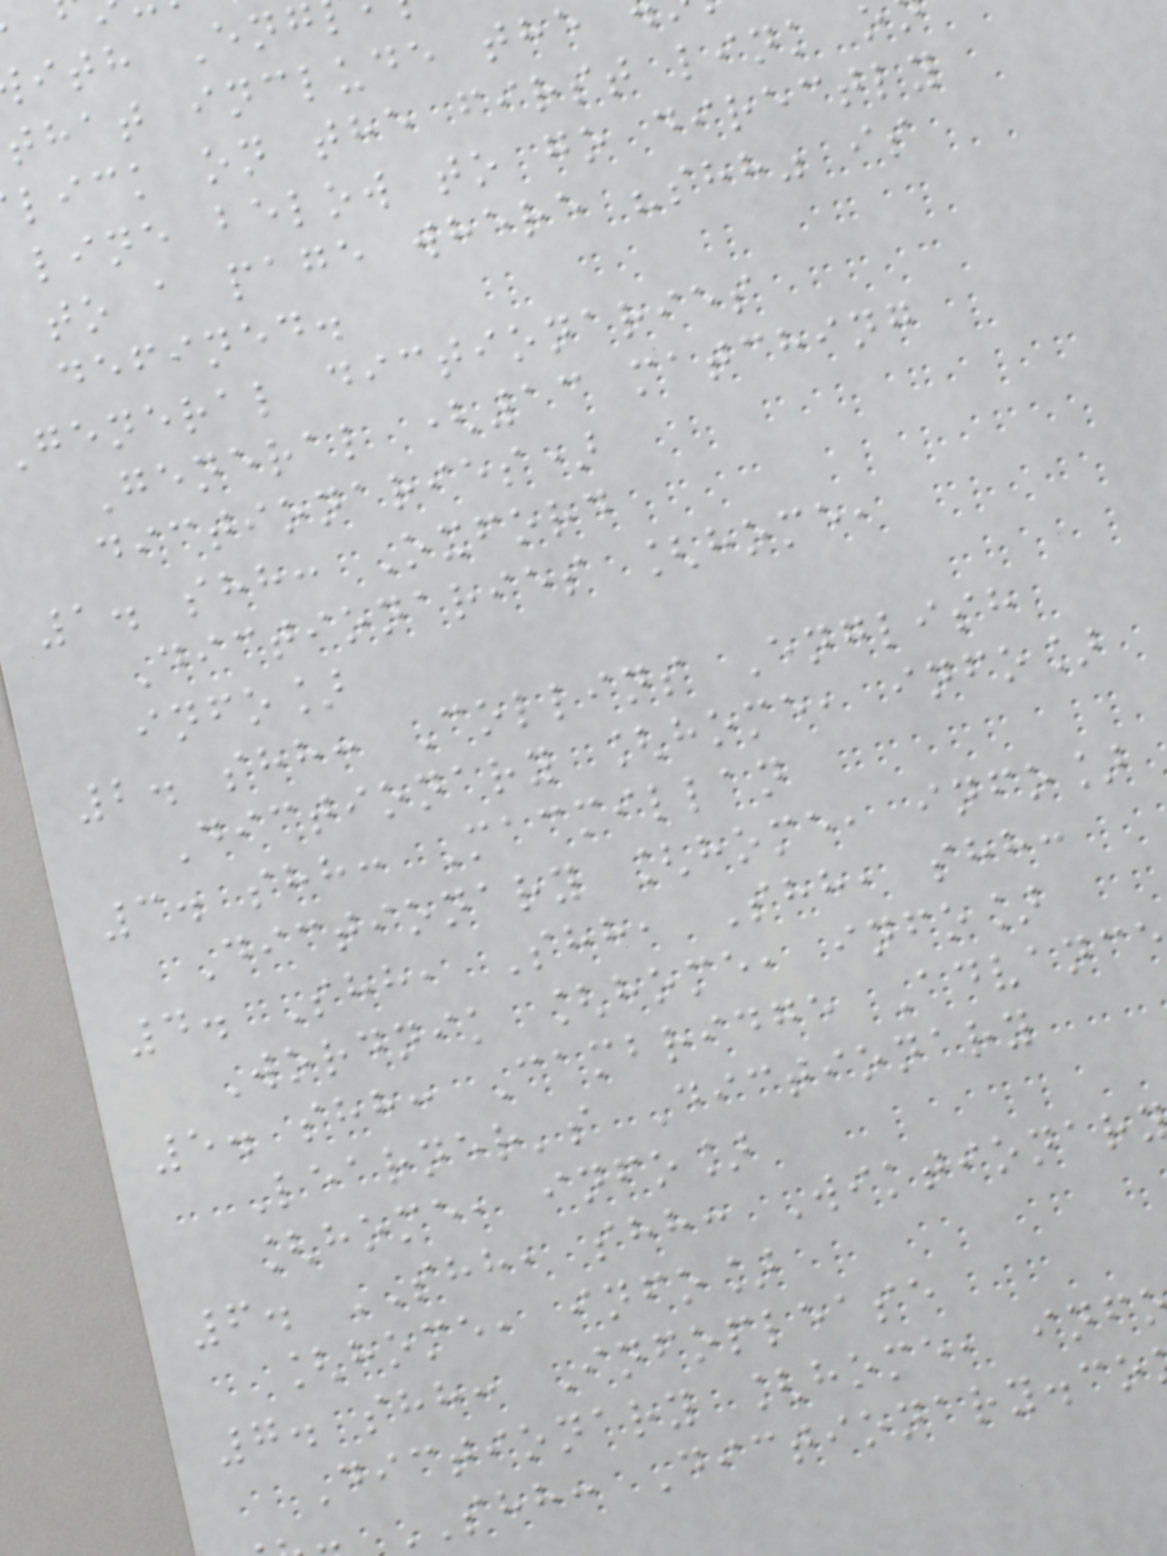ith Eng
that include the
lick on the first link
line below to go directly
to a page where "shh" is
defined.
general dictionaries
General (13 matching
dictionaries)
1. shh: Oxford
Dictionaries [home,
info]
2. shh: Collins English
Dictionary [home, info]
3. shh: Macmillan
Dictionary [home, info]
4. Shh, Shh, Shh, shh:
Wordnik [home, info]
5. shh: Cambridge Advance
Learner's Dictionary
[home, info]
6. SHH, shh: Wiktionar
[home, info]
7. shh: Infoplease
Dictionary [home, inf
SHH: Dictionary.co
